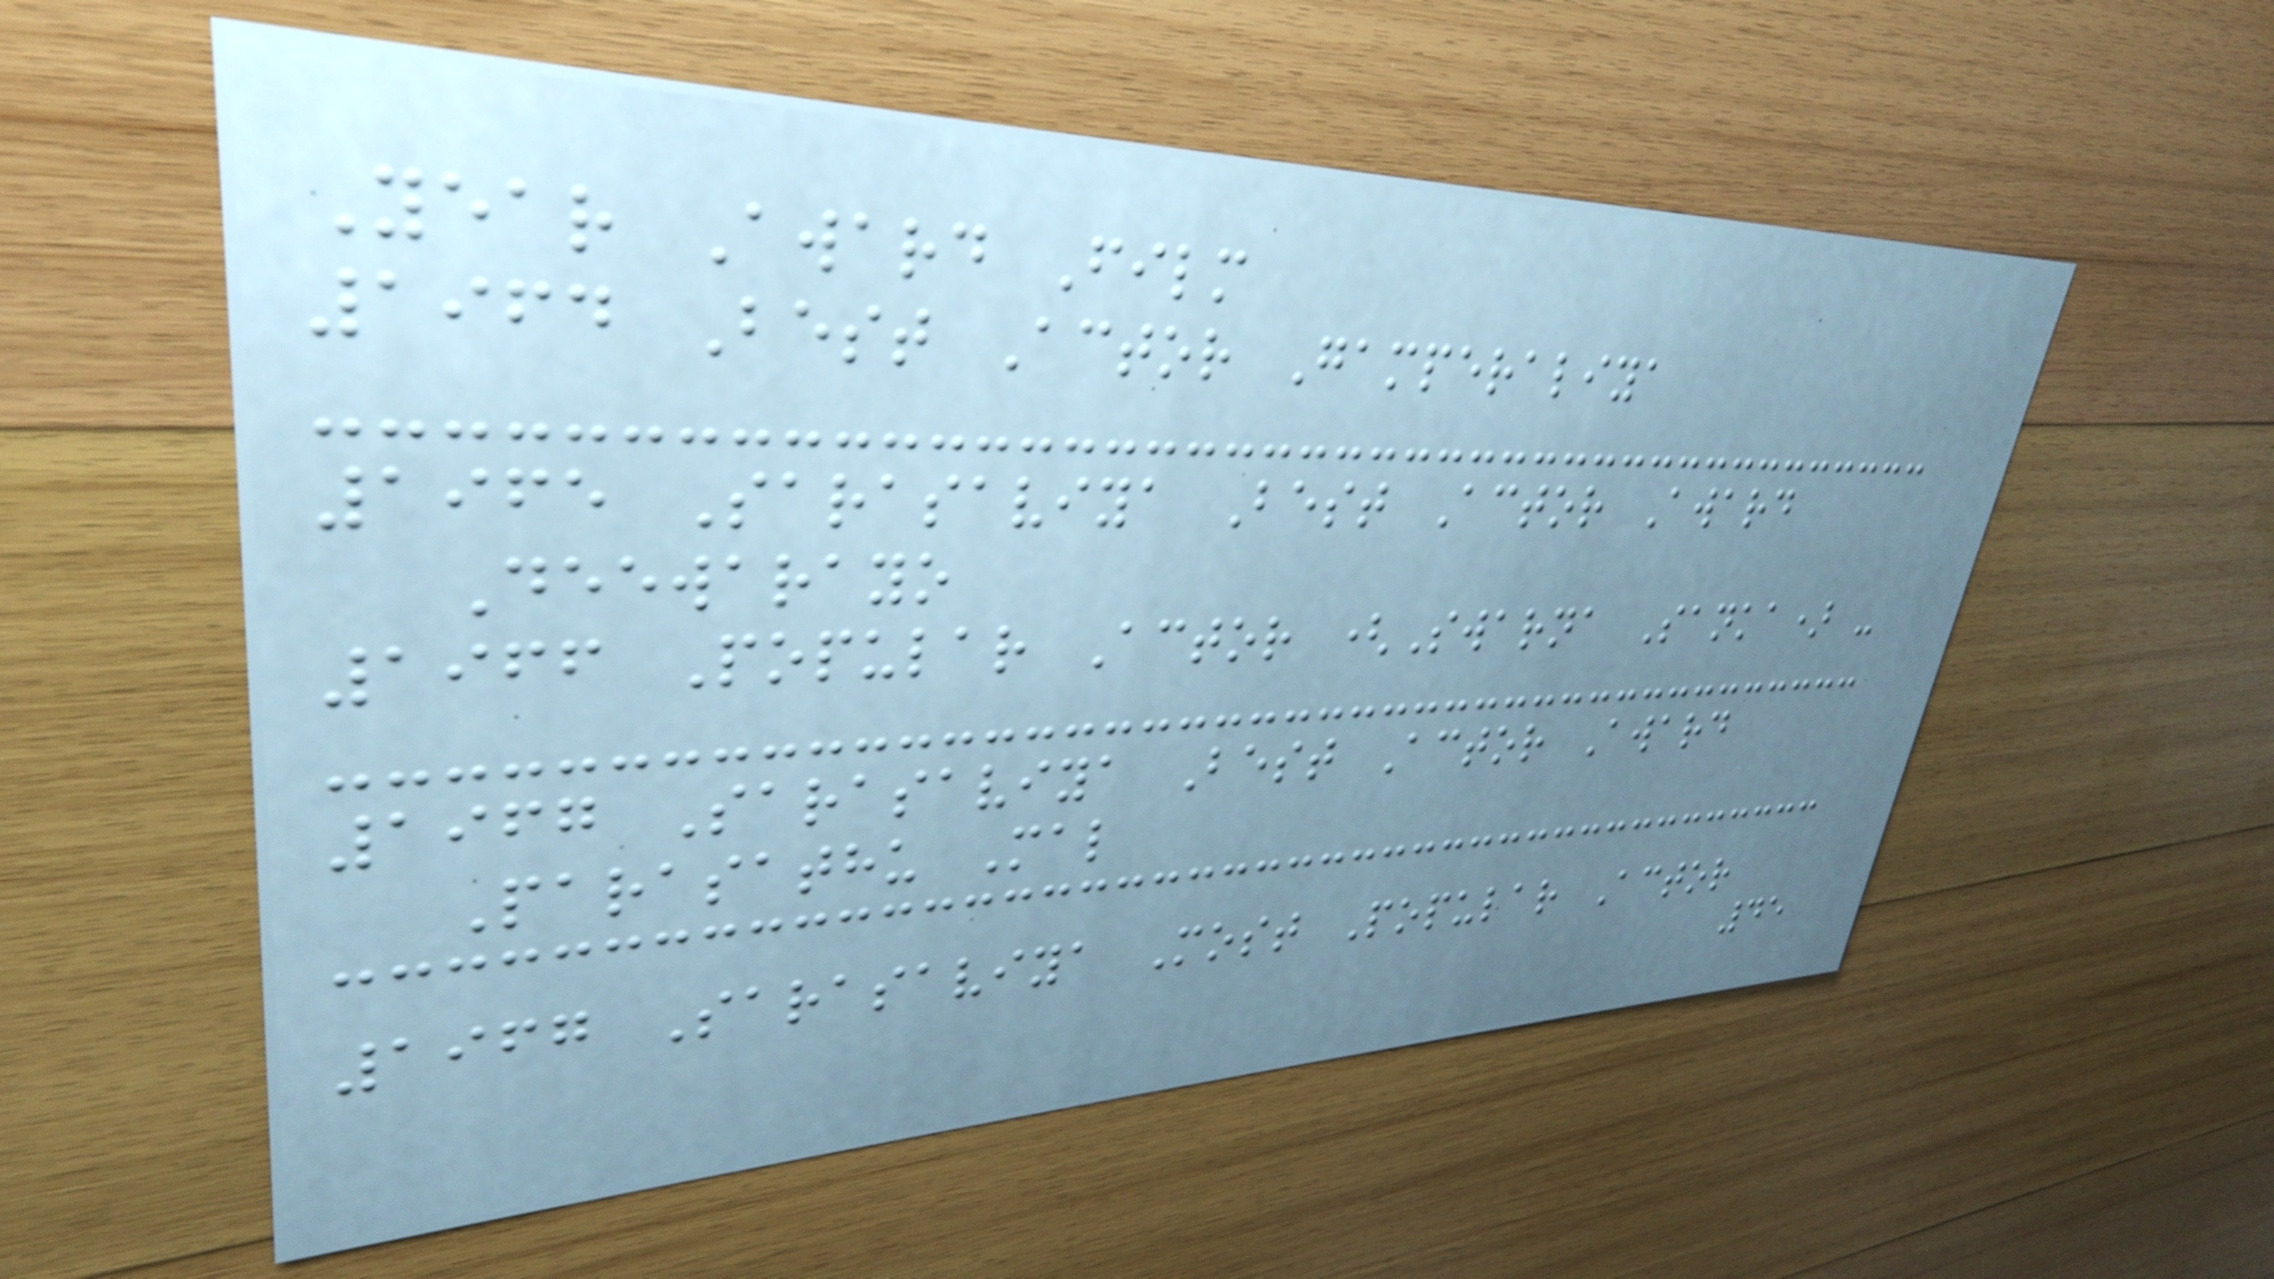Year Award Film
1964 Best Actor Gamperaliya
1965 Sarasaviya Best Actor Award
Deewarayo
1966 Popular Actor (Swarna Sanka) -
1967 Sarasaviya Best Actor Award
Parasathu Mal
1967 Sarasaviya Most Popular Actor
45
